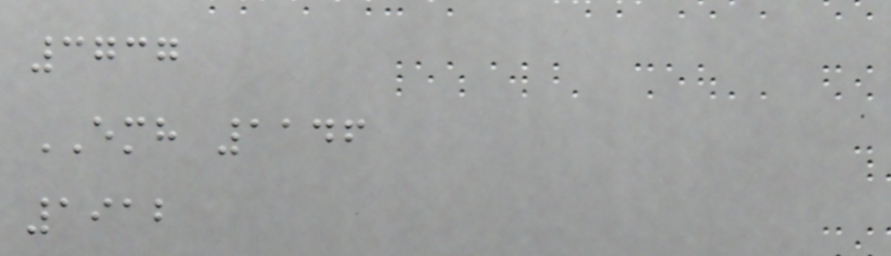3737
EMH 1146
1912
